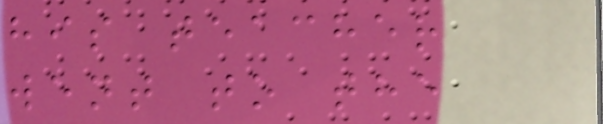his teacher
went to the
